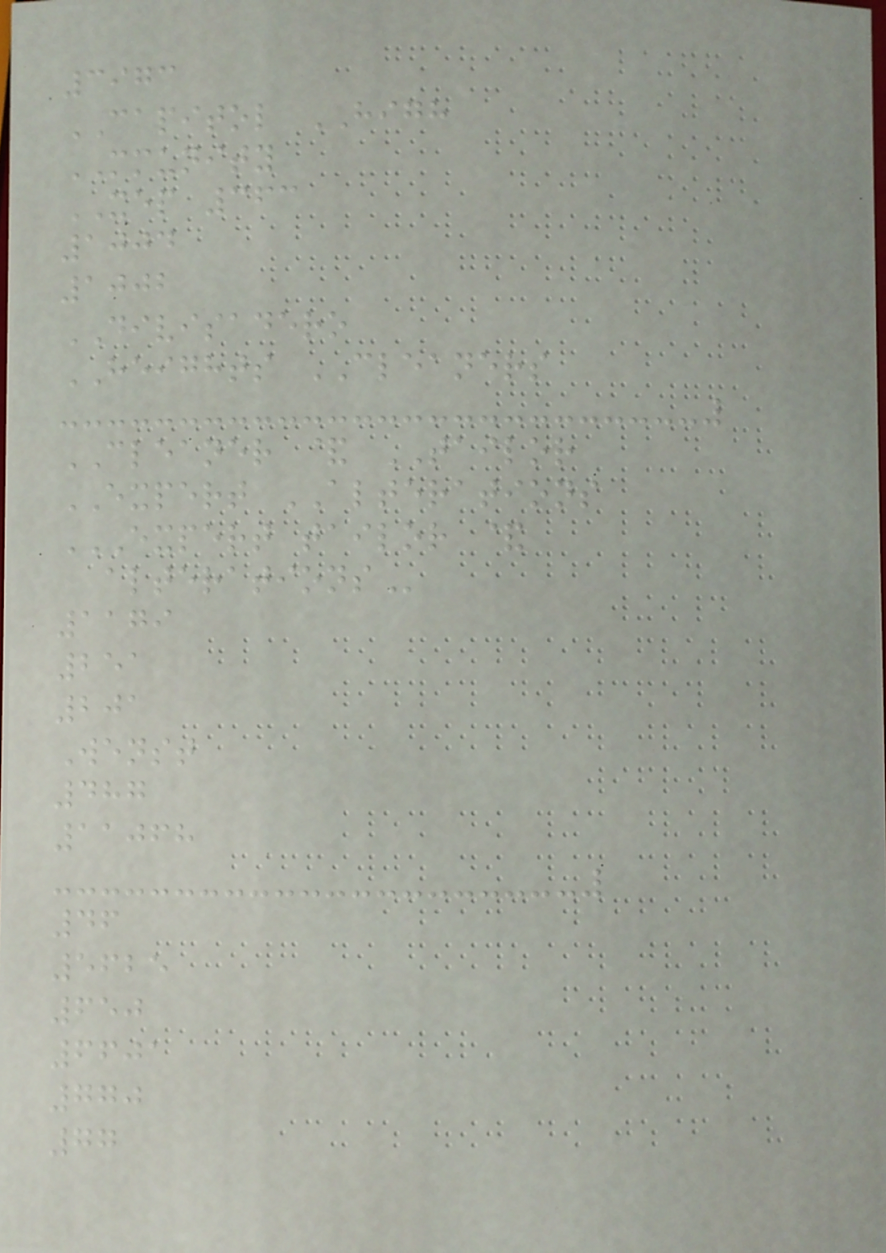3973
CAPITOL HIGH
MMUNITY
XEP 363
1004
1002
DIVISADERO
HEIGHTS CLEANERS
CLEANER & TAILOR
EXPERT ALTERATIONS
EXPERT TAILOR &
ALTERATIONS
1179
251
201
Wenst
487
11068
46
5625
650
6601
770
77
